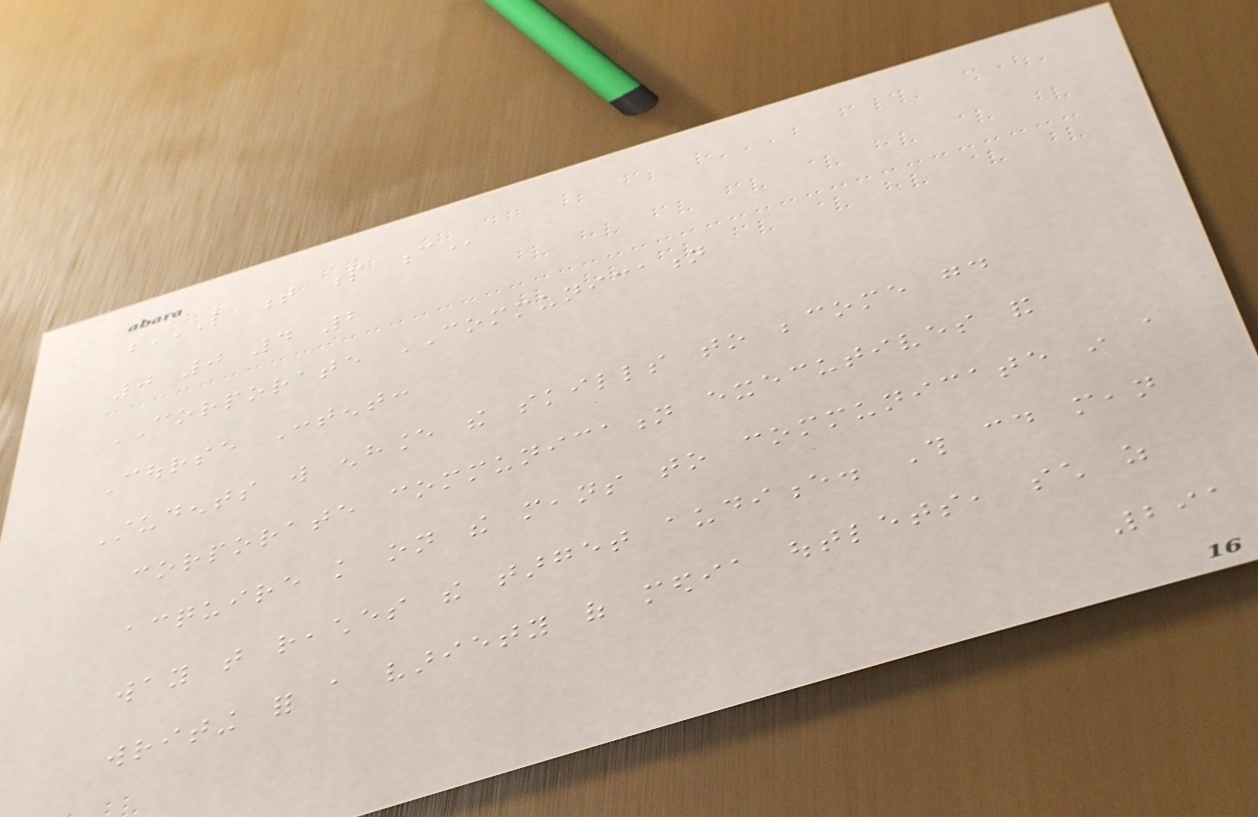L T P C
0 0 4 2
CORPORATE COMMUNICATION
Course Content:
Students will enhance the skills to become good
corporate communication executives and
acquire knowledge on the means to communicate in a
way that reaches the target audience. This could mean
writing for a variety of media outlets, such as
291
